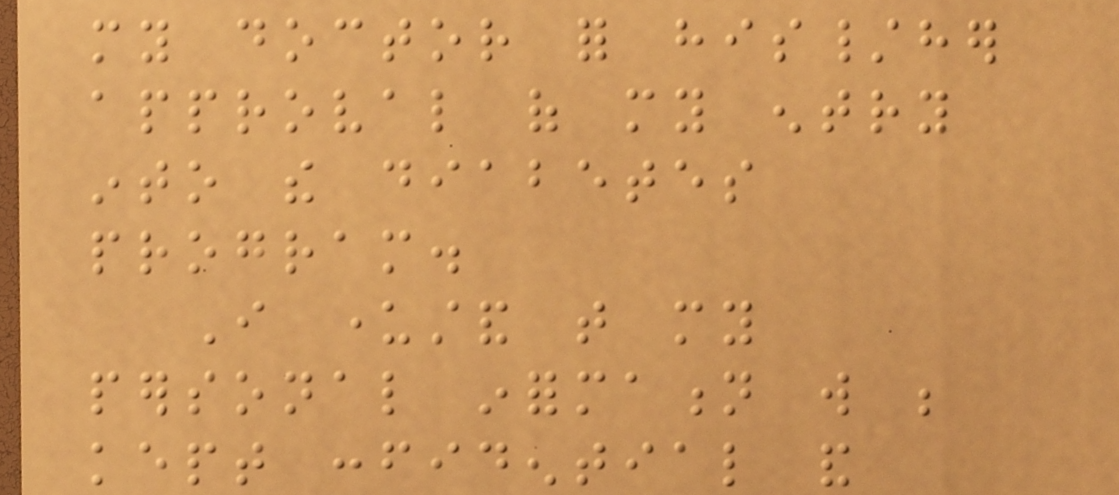my doctor for his/her
approval of my entry
into the diabetes
program.
I understand that my
personal information will be
kept confidential and
